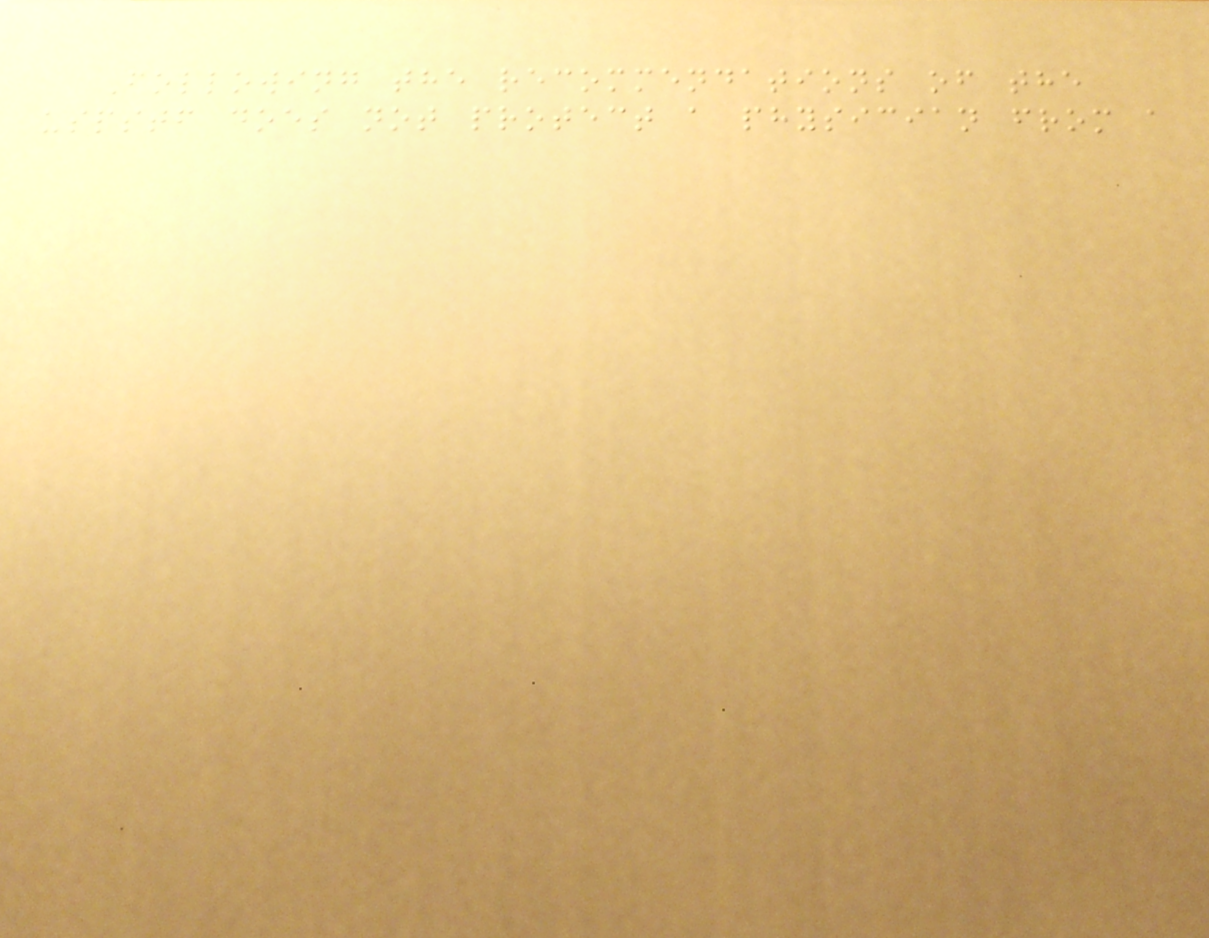Following the recommendations of the
uspstf does not protect a physician from a
